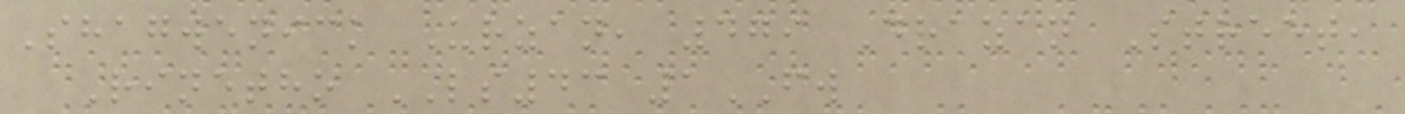Shagwenick Urzan, 479 Drazan Street,
Rinetho LS43 1FW
